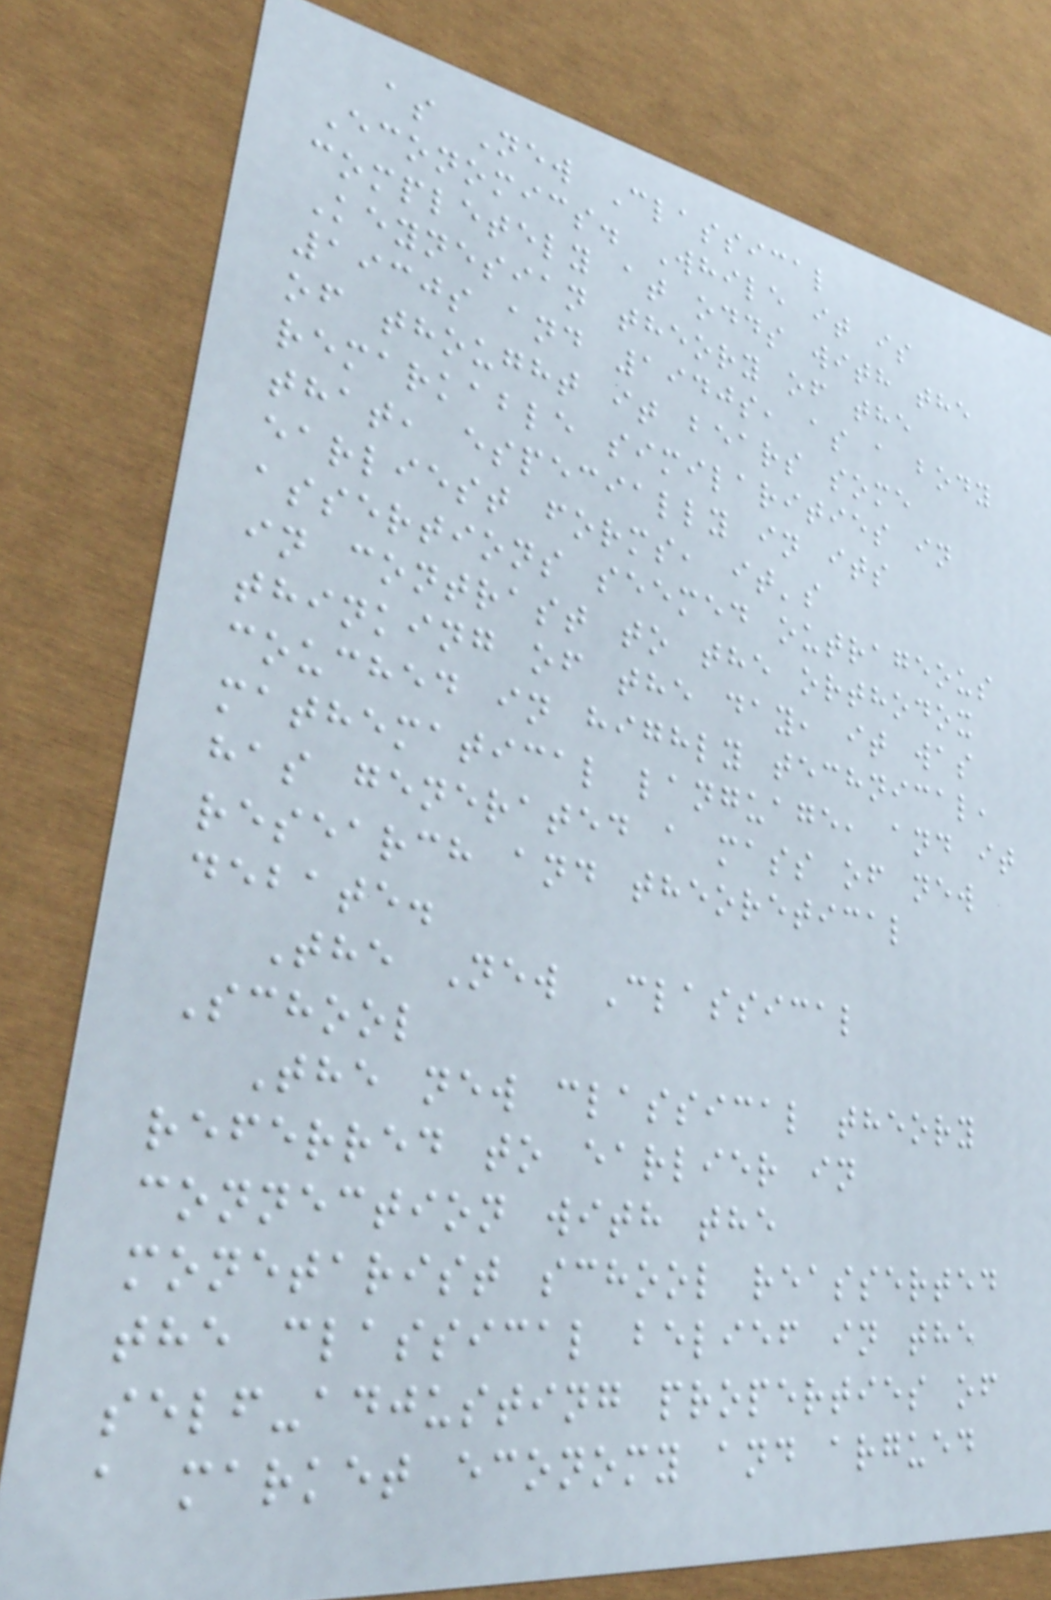as New Classical
Economics. While it is
completely at odds with the
Keynesian theory of the
1930s and 1940s, as a body
of thought it bears some
remarkable similarities in
that, especially in its
earliest forms, it's
assertions seemed outrageous
in contrast to the orthodox
thinking of the day, it was
couched in highly technical,
mathematical language, and it
has generated a mass of new
research and theoretical
debate.
The New Classical
School
The new classical theory
referred to earlier in
connection with the
monetarist school reasserted
the classical belief in the
self-adjusting properties of
a market economy and argued
